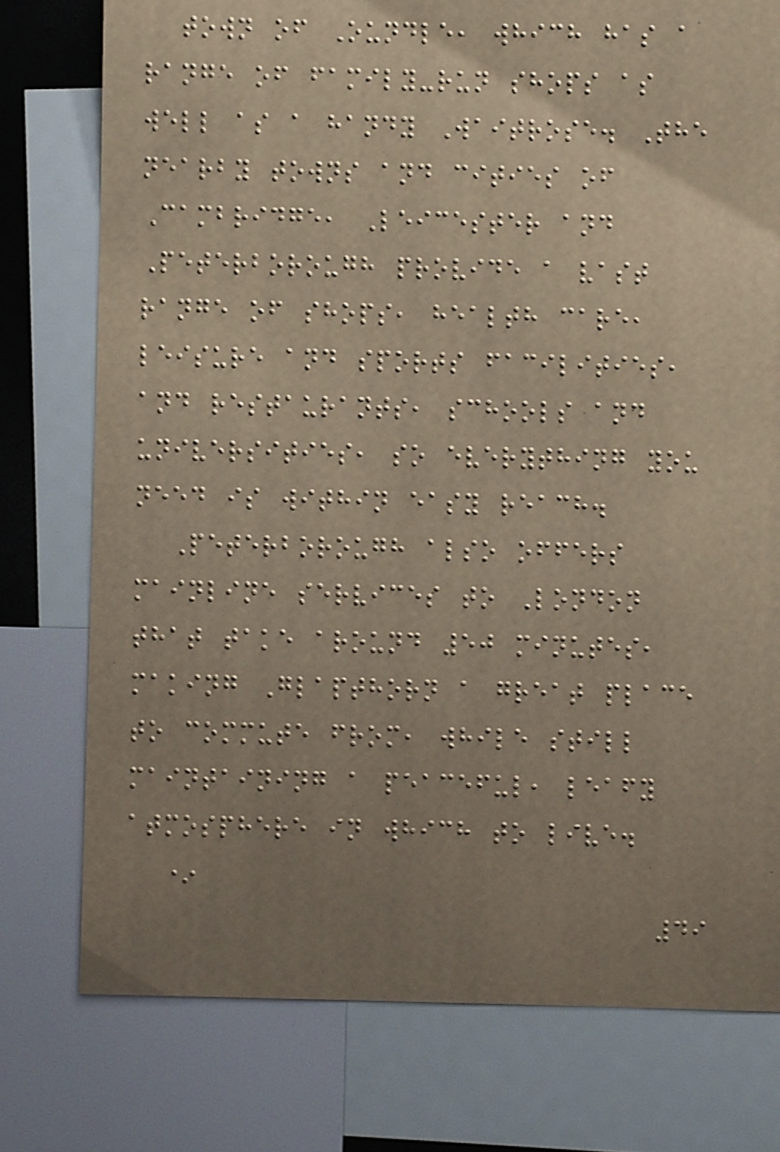town of Oundle, which has a
range of family-run shops as
well as a handy Waitrose. The
nearby towns and cities of
Cambridge, Leicester and
Peterborough provide a vast
range of shops, health care,
leisure and sports facilities,
and restaurants, schools and
universities, so everything you
need is within easy reach.
Peterborough also offers
mainline services to London
that take around 50 minutes,
making Glapthorn a great place
to commute from, while still
maintaining a peaceful, leafy
atmosphere in which to live.
*
49
